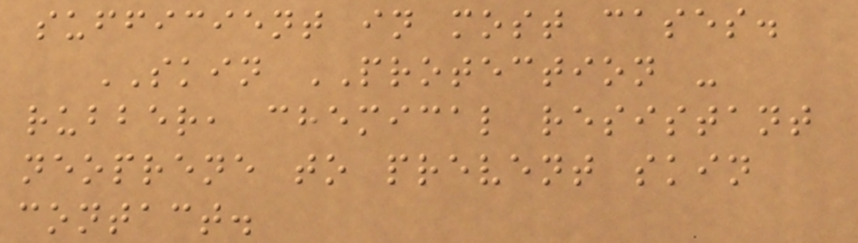sufficient in most cases.
SKIN PROTECTION -
rubber, chemical resistant
neoprene to prevent skin
contact.
